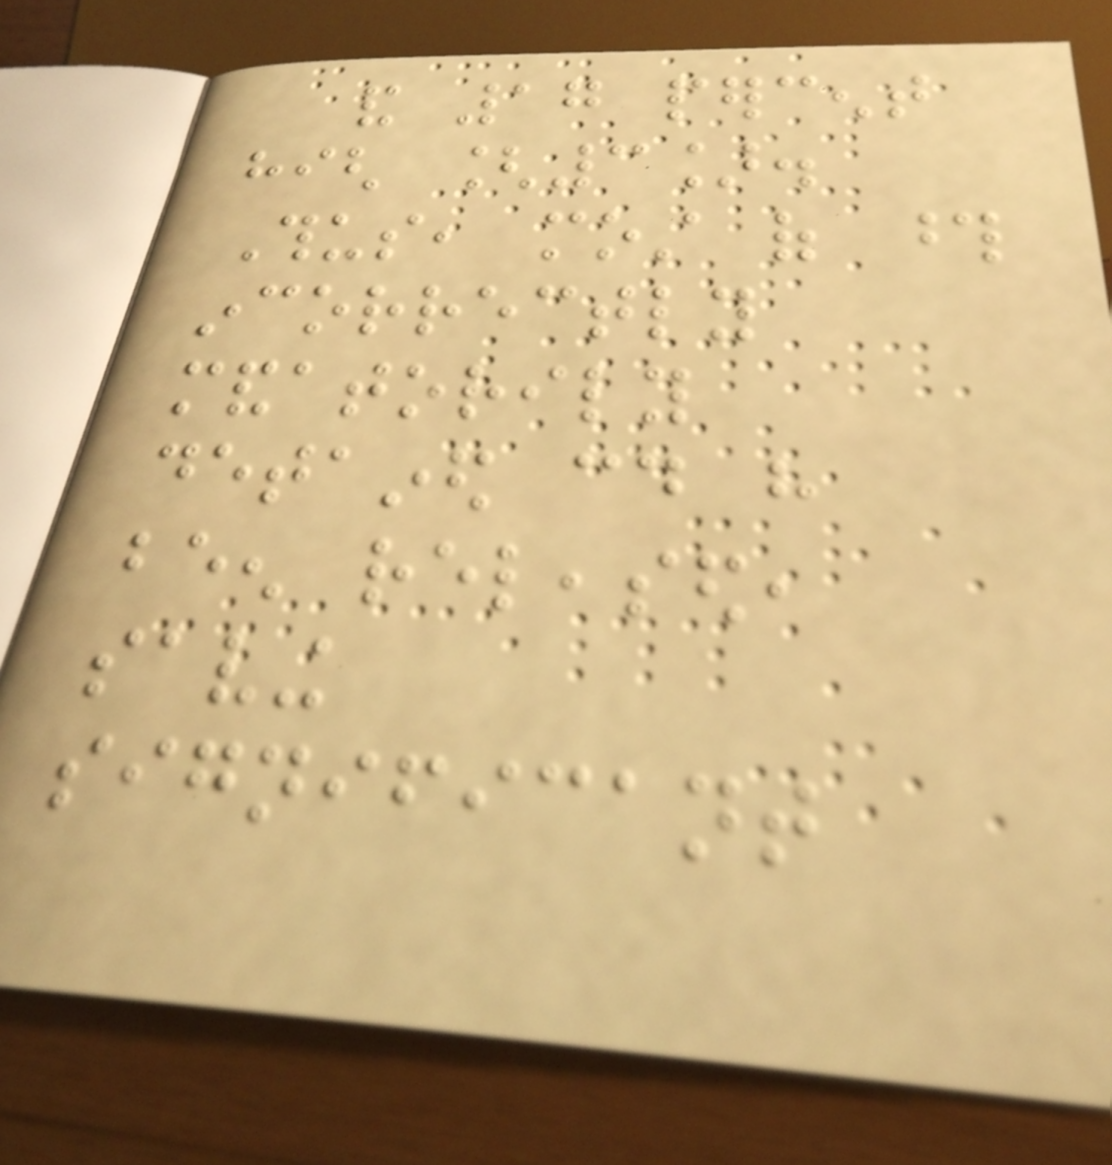and 17 percent
high [3].
Thus, most of those
incorrectly
mandatorily
detained could have
been released,
saving
significant
